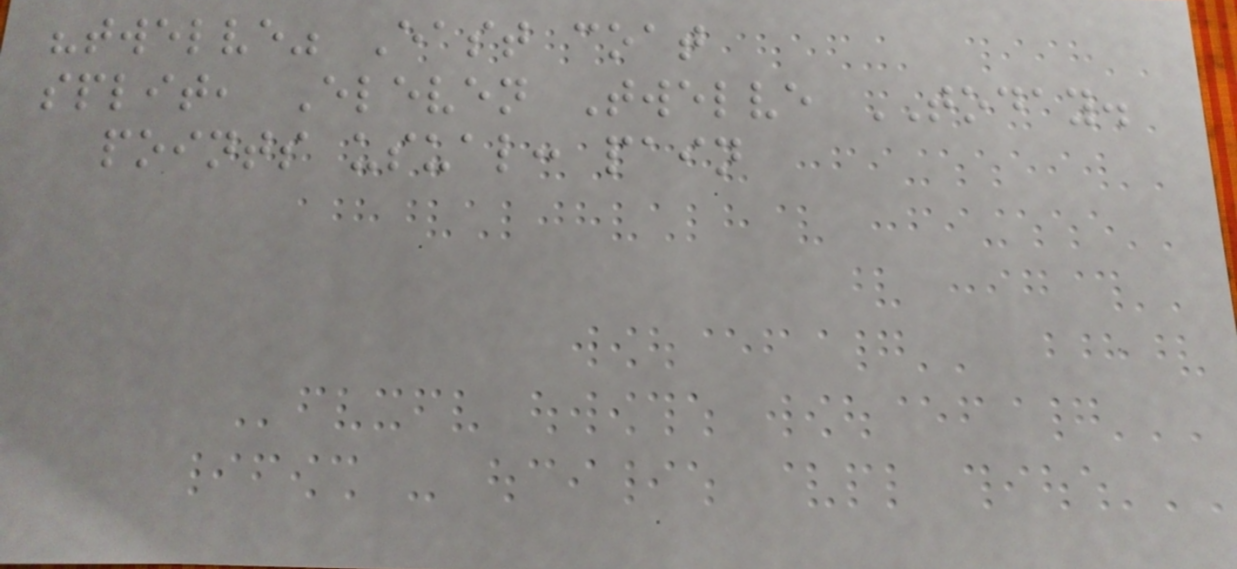"twelve" East coat
split, Eleven Twelve TODAY.
points usual: pain
